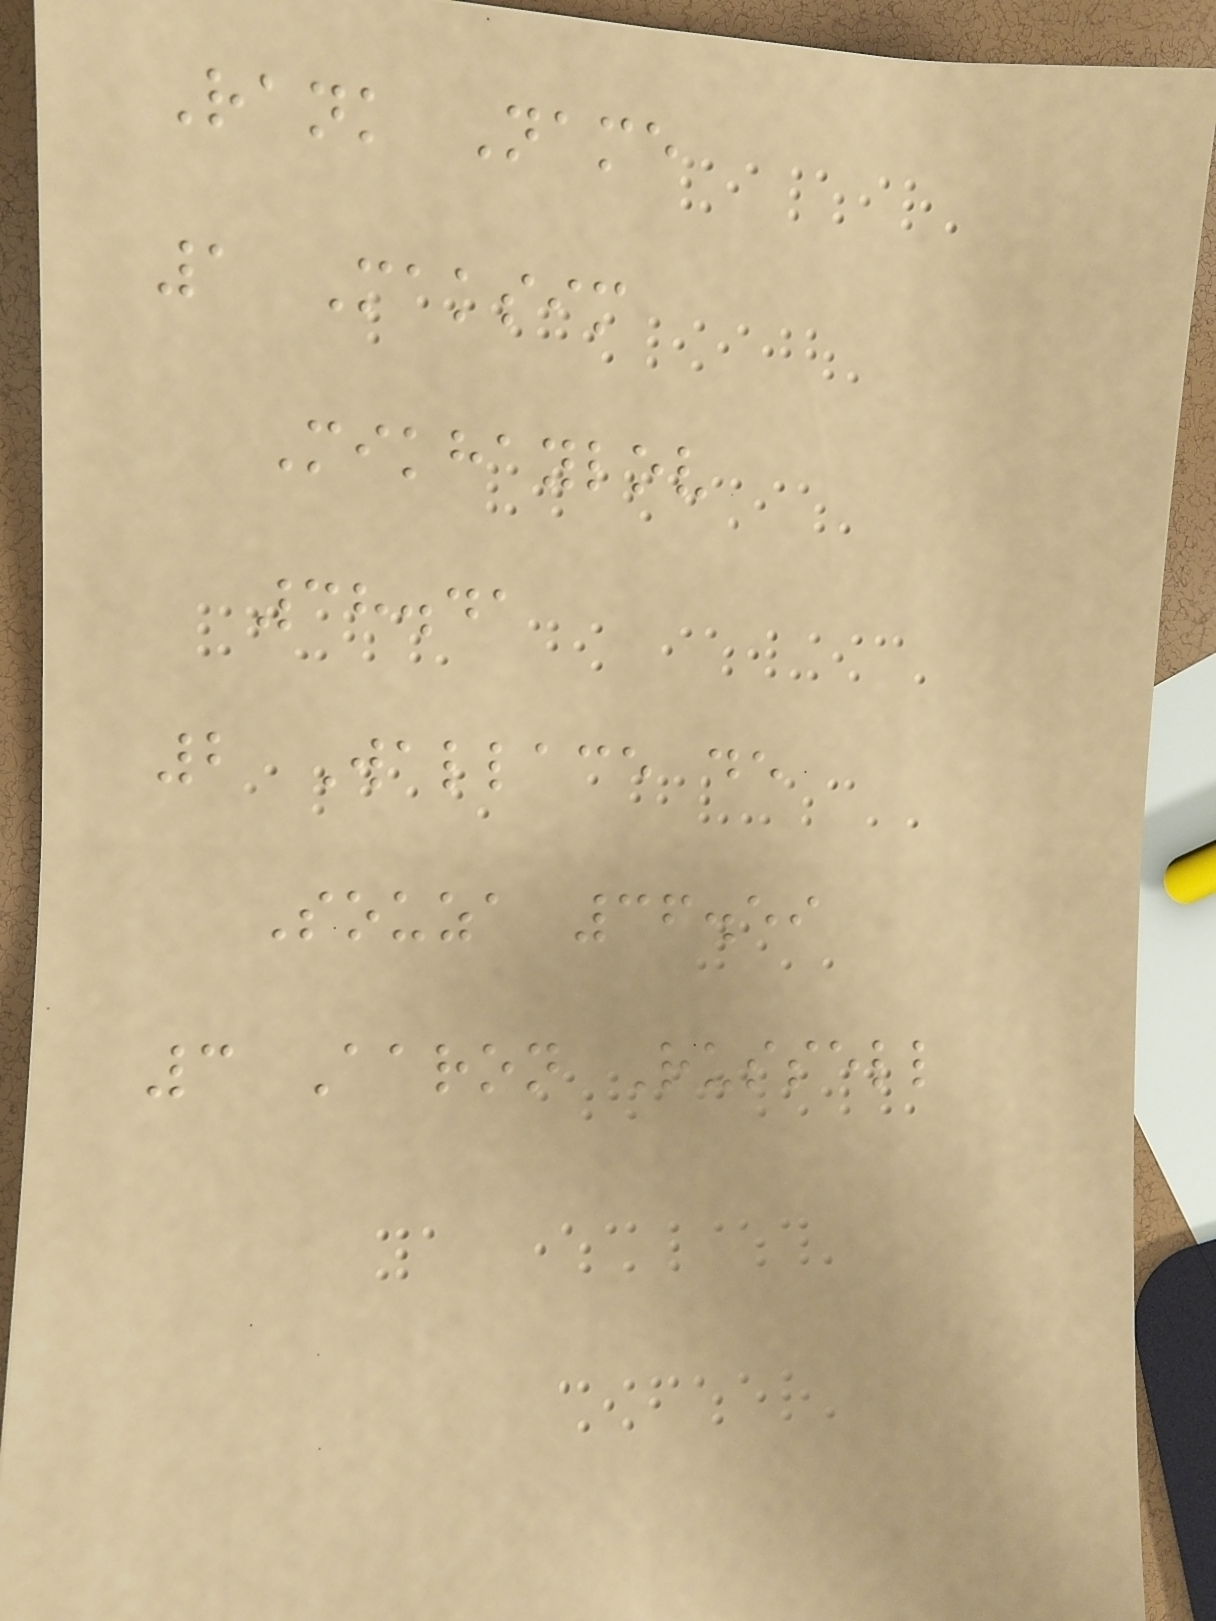Rank Name
1 Maksim
Mikhaylov
38.41
2 Wallace de
Souza 36.59
3 Aaron Russell
